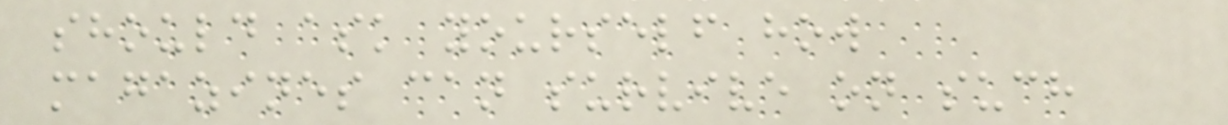should ask yourself how
magazines can survive on such
